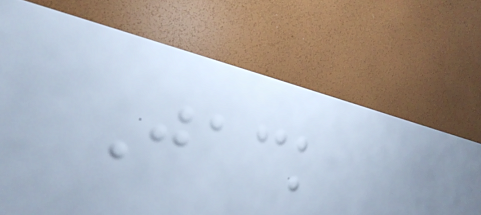Jack
